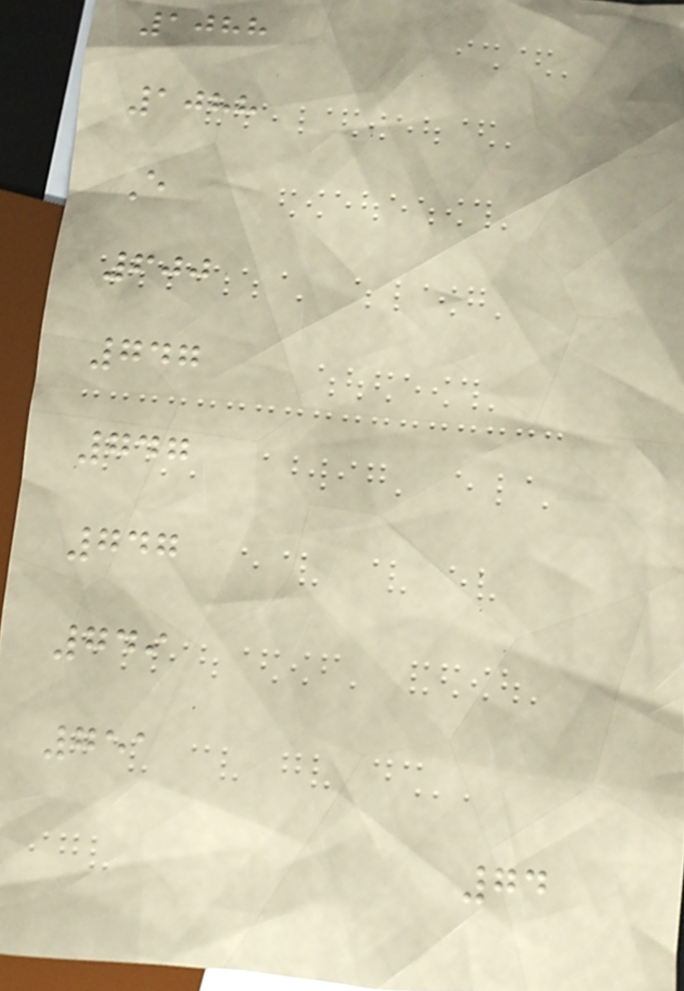1088
1088
E
600
747
747
747
749
751
74
